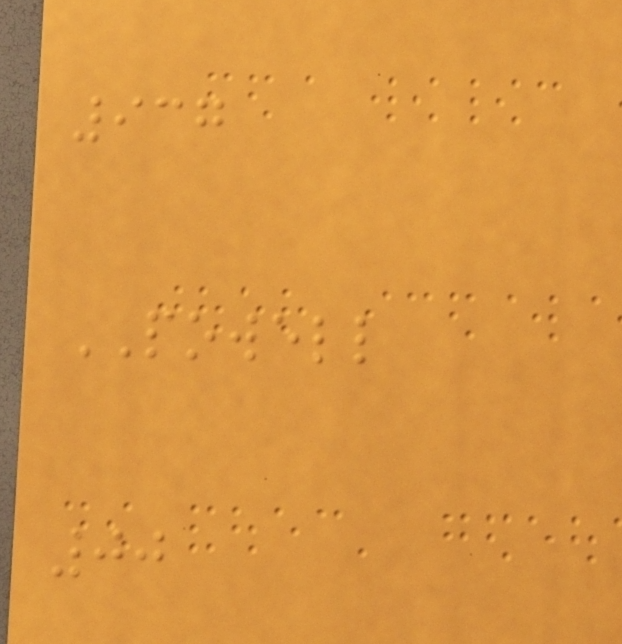937
POWELL
00
